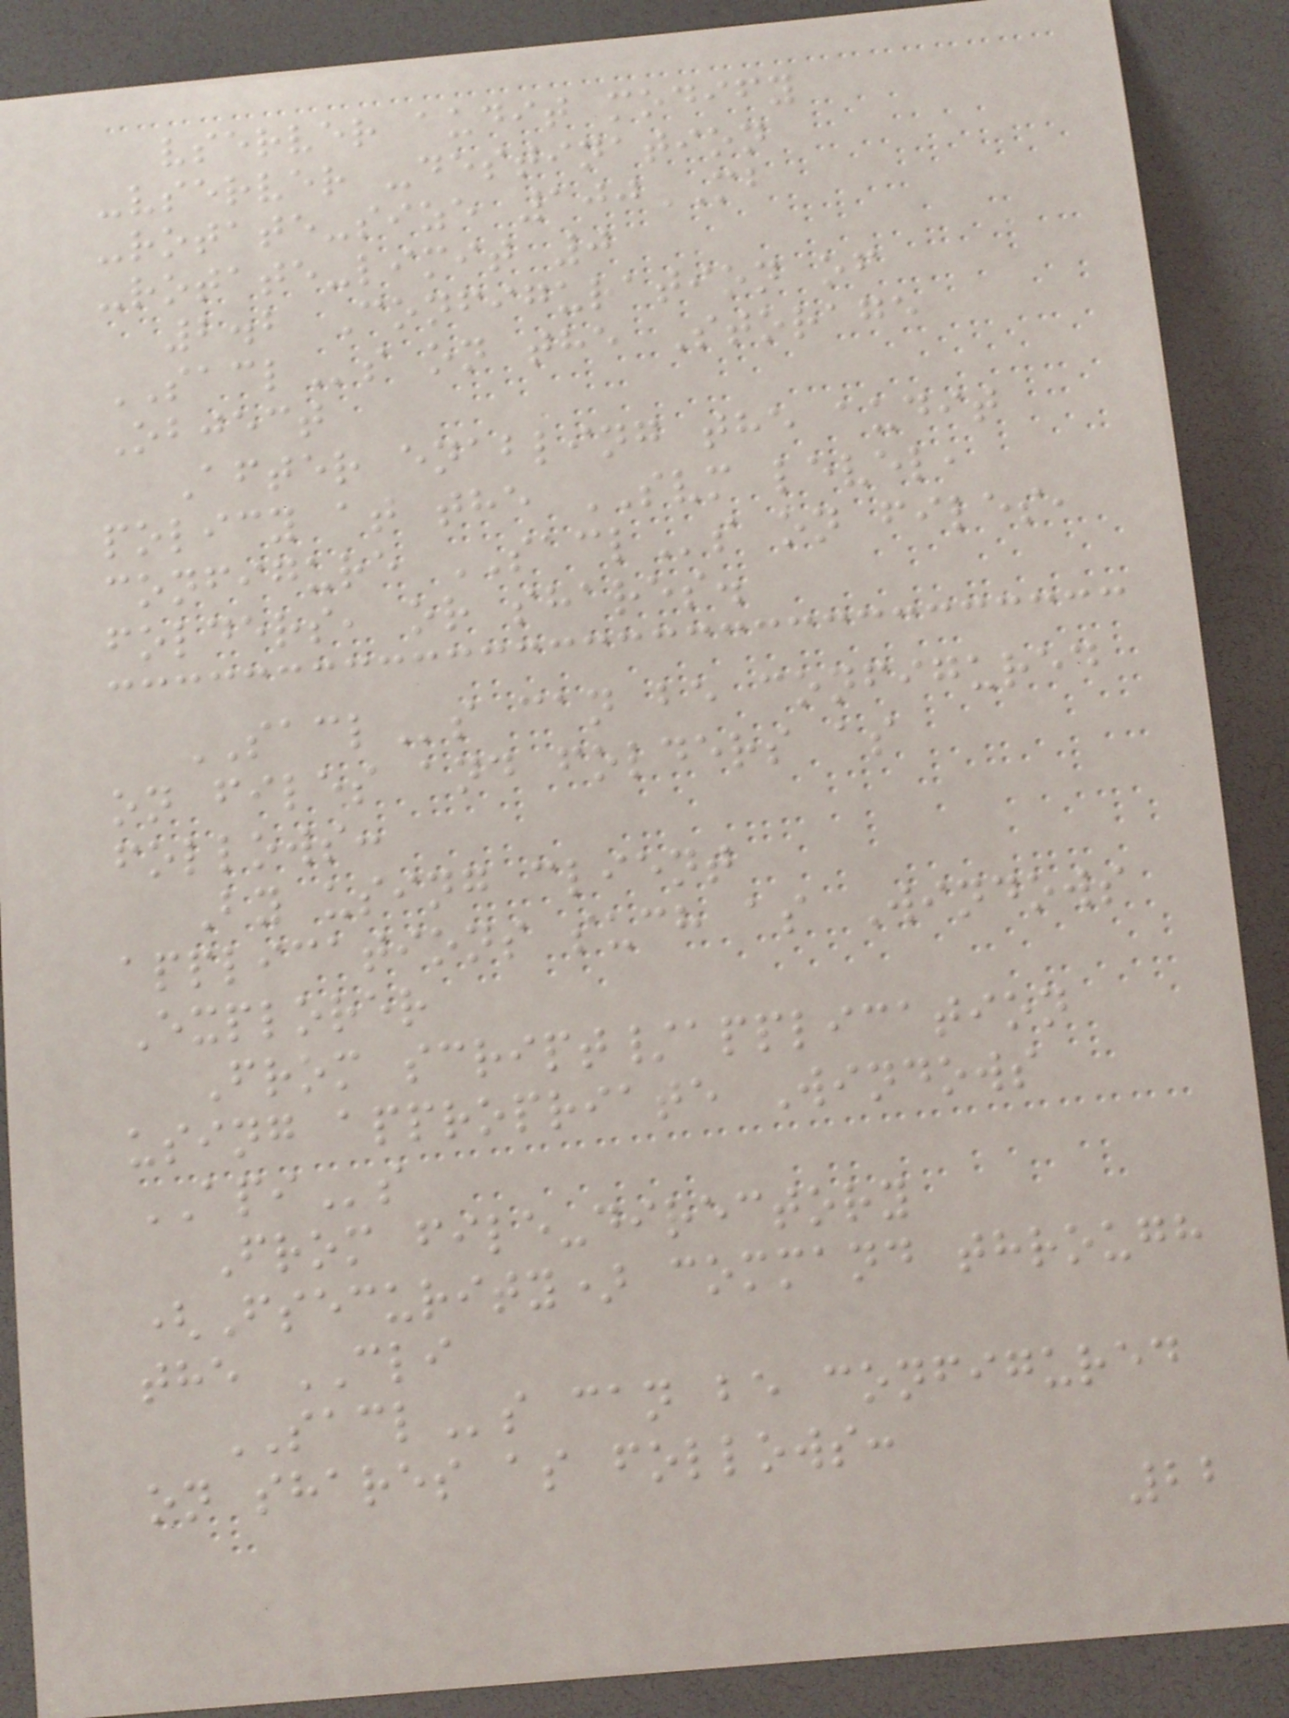vserver audit modify
-vserver -destination
-rotate-size 100MB
-rotate-limit 0
2.2 Configuration of
SACLs on the Storage
Object
After enabling the audit
policy at the SVM level,
configure SACLs on files,
folders, or shares.
SACLs can be configured
on files and folders as
follows:
By using client
applications such as Windows
Explorer
From script/application
using appropriate Windows
APIs
From file-directory
(Fsecurity) command through
the CLI
SACLs can be configured
on shares as follows:
22
